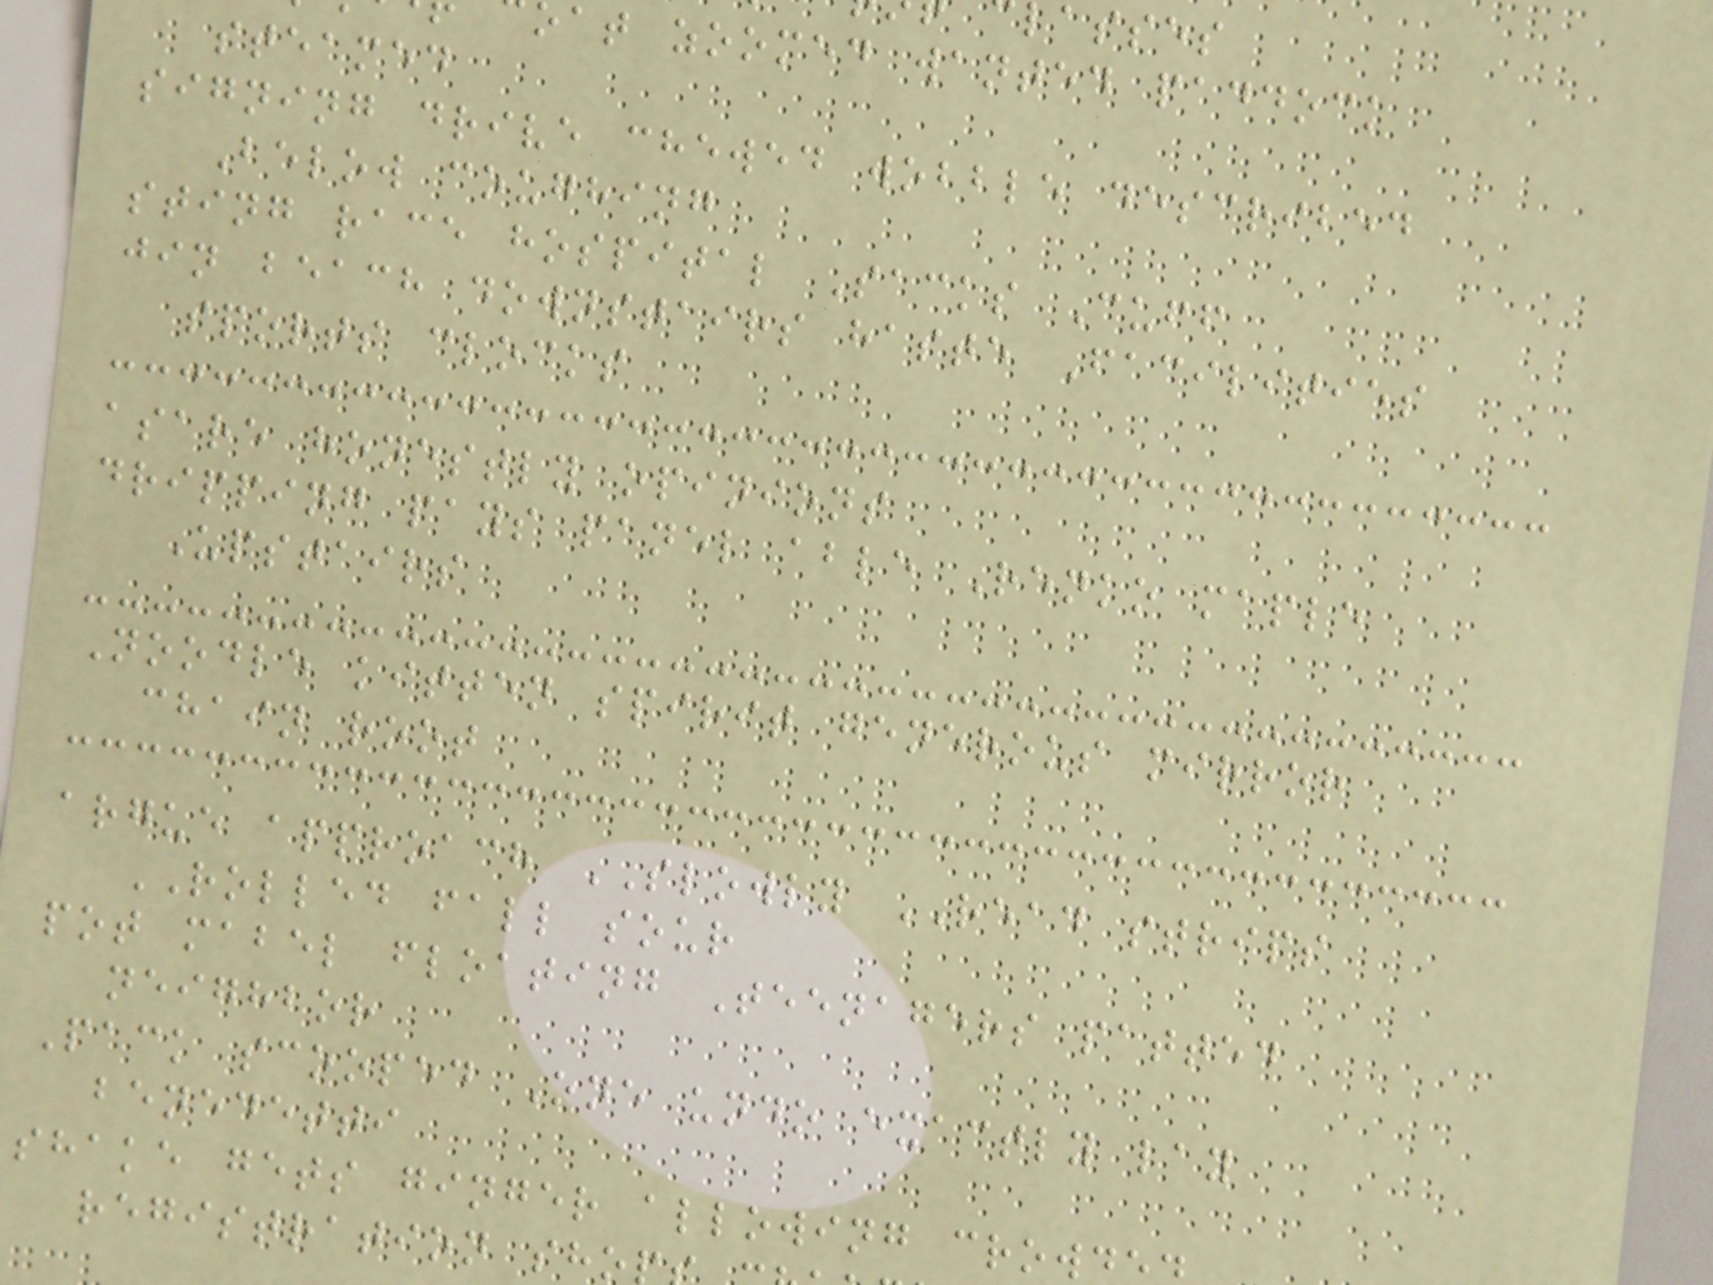at zoomed wanted paddock
steamed
signing drive chewed wobble described
Below coughing
sting race hospital Sacks Cuff
jin beach downstairs haste Facilities
sports clocks
asare honestly opinions
dripping pays panel able Renko maple
Upstairs
Noodle kitten spirit generous mirror
chain root
argue approach SLOWLY READ strips
ROLLED fall sour
pot mabel floating Teenagers patted
neighbor
Pack scooped One undo exactly lay
benedetti
shake gets ginger allowing crowd
registration sho
